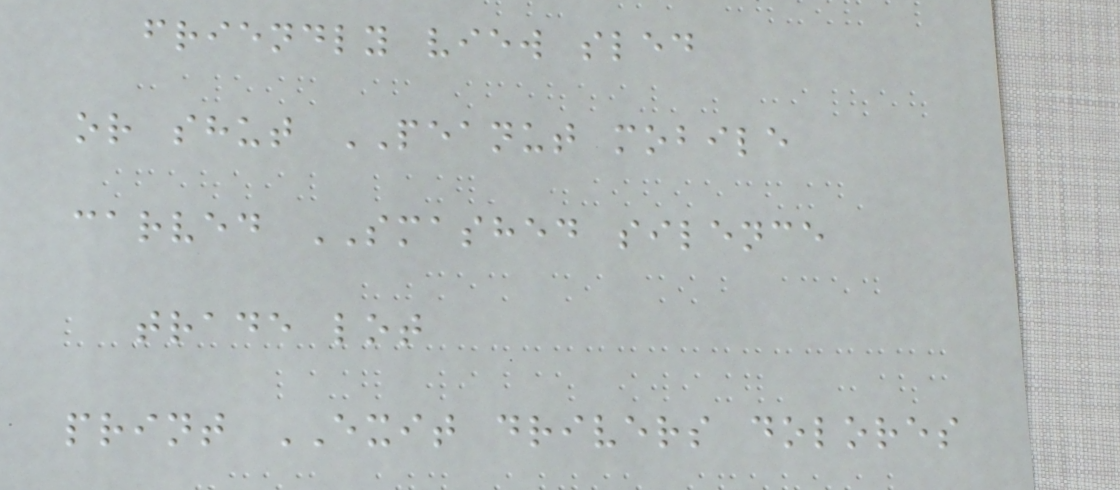friendly view sled
or shut PEANUT mobile
carved SMASHED silence
trade lot
print EXIT drivers dolores
